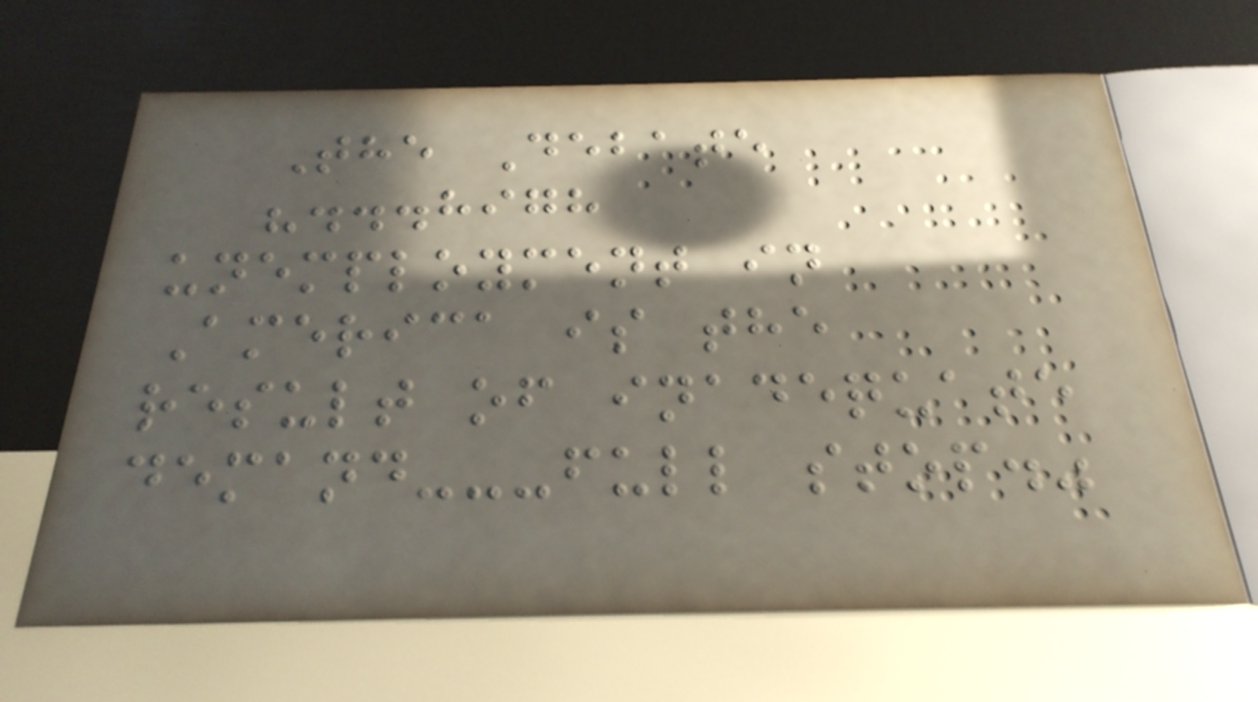The Debate
"...high
unemployment in
America is the
result of inadequate
demand---full stop."
